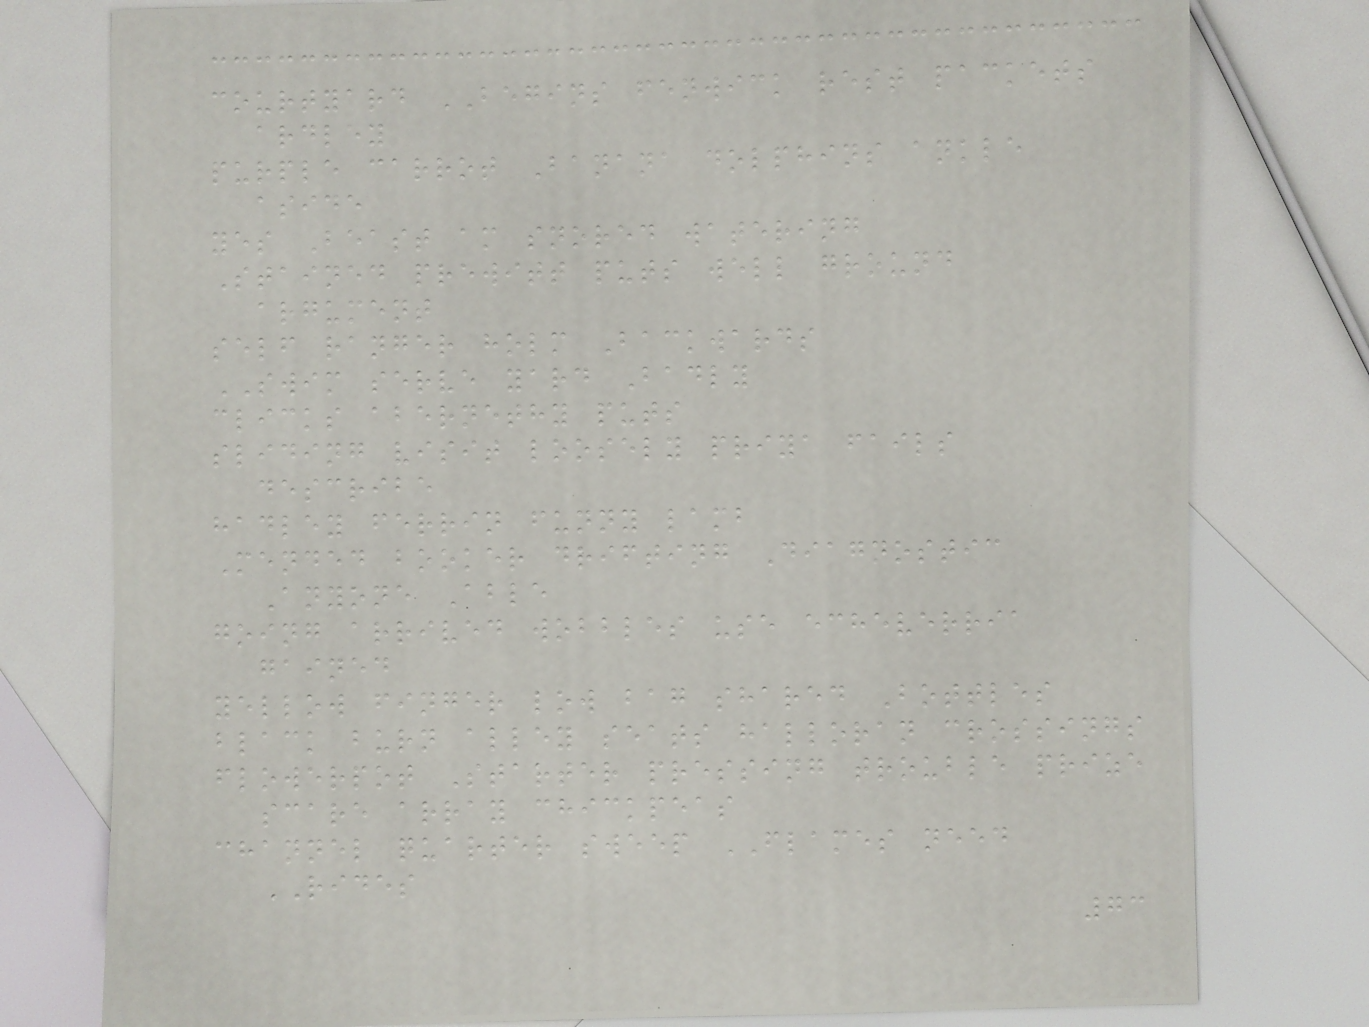courtyard BEGINS fenwick rest packets
ardley
purple carrot Banana dolphins ankle
aside
yes Beast am snored watering
Stained prewitt puts well ground
argument
self ranger holm Backwards
SWIM serve yard Badly
clicks abernethy puts
sliding visit loosely priya fails
describe
hadley ferrin funny lamb
Mended booker drifting Diagnostic
Anyone Able
going arrived wobbles use echeverria
gained
yellow finger low bag shared Bottles
black burn alley seats halloran crossings
flowerpot Starter pressing trouble prize
scare array chickpeas
channel quarter sweep FLAMES need
RIDES
73
